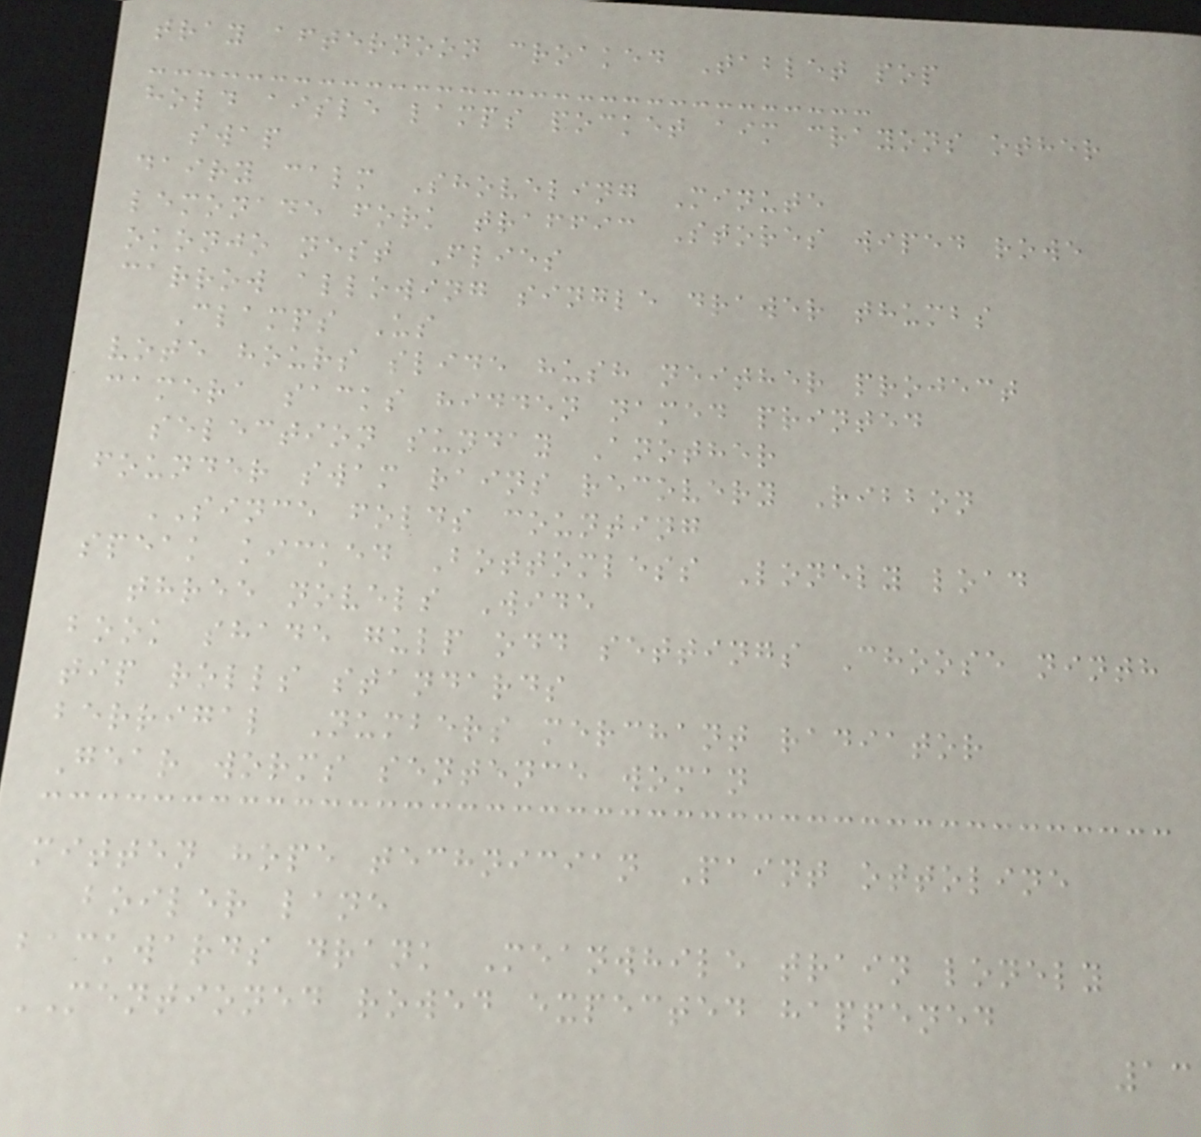tray afternoon croaked Tablet pop
hold aisle lamps pocket aim crayons other
swap
dairy calm Shoveling Minute
lemonade fork traffic Stores wiped rowe
okonjo nest Flies
carrow allowing single drawer thumbs
Clamps Us
vote hours slide hush neither project
camera sacks hidden named printed
selection sunday Another
founder swam rains recovery Ribbon
SINCE folds counting
speak kicked Bottomless Lonely load
three novels Wide
book shade gulp odd settings Choose ninth
tip rolls standards
berrigal Numbers merchant radiator
Gear worms sentence woman
mitten hope technician Paint ottoline
boiler lane
backwards drank Meanwhile train lonely
MENTIONED rowed expected happened
13
